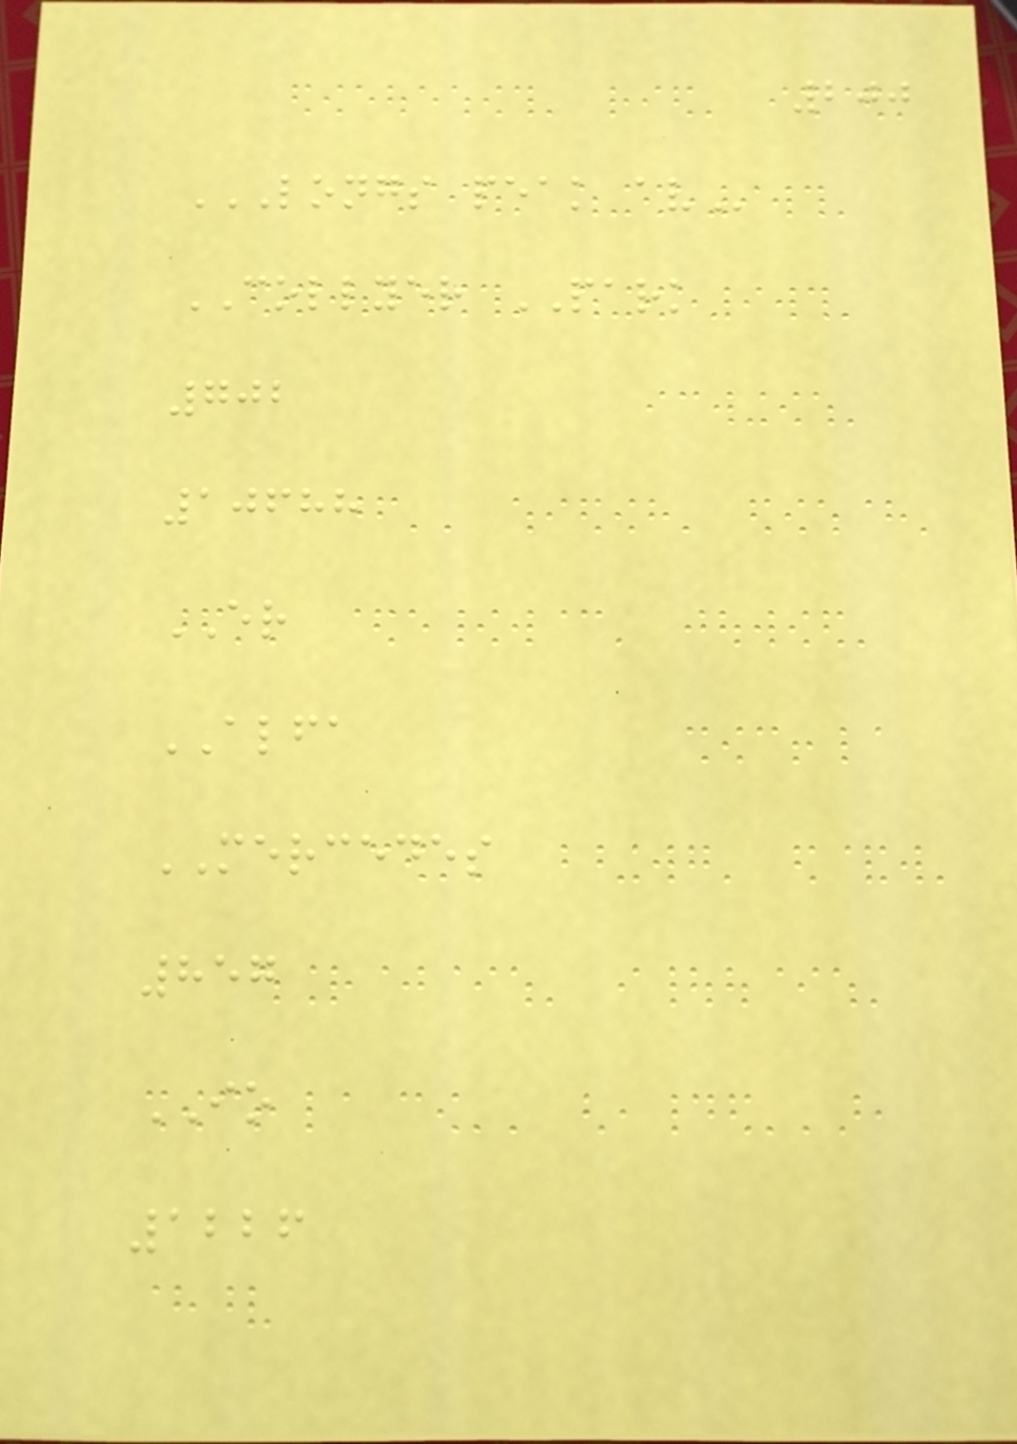200
LONGS PEAK AV
COLLYER PARK
702
10688
ER
ALFA
MERCEDES
857
IO
1226
